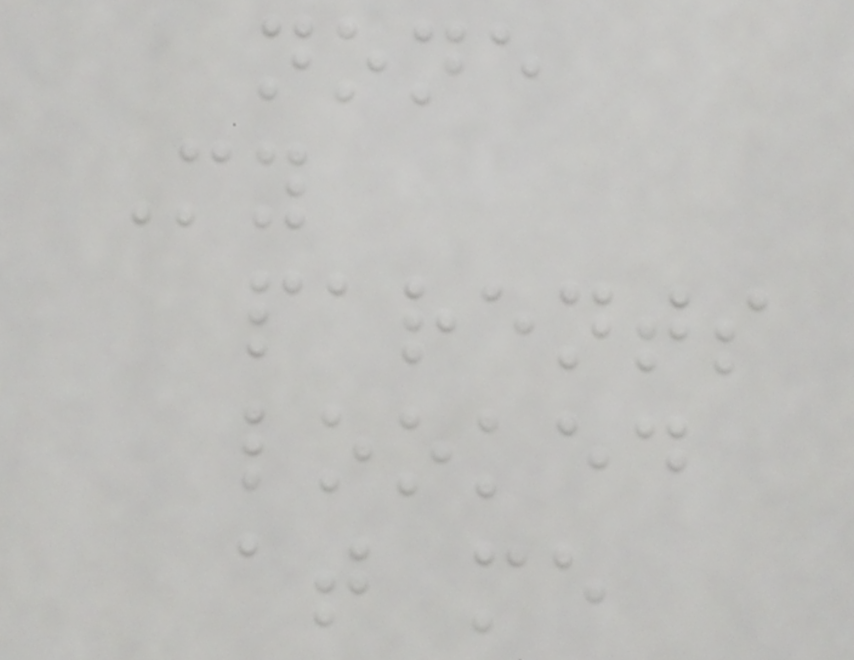none
My
parents
looked
at me
